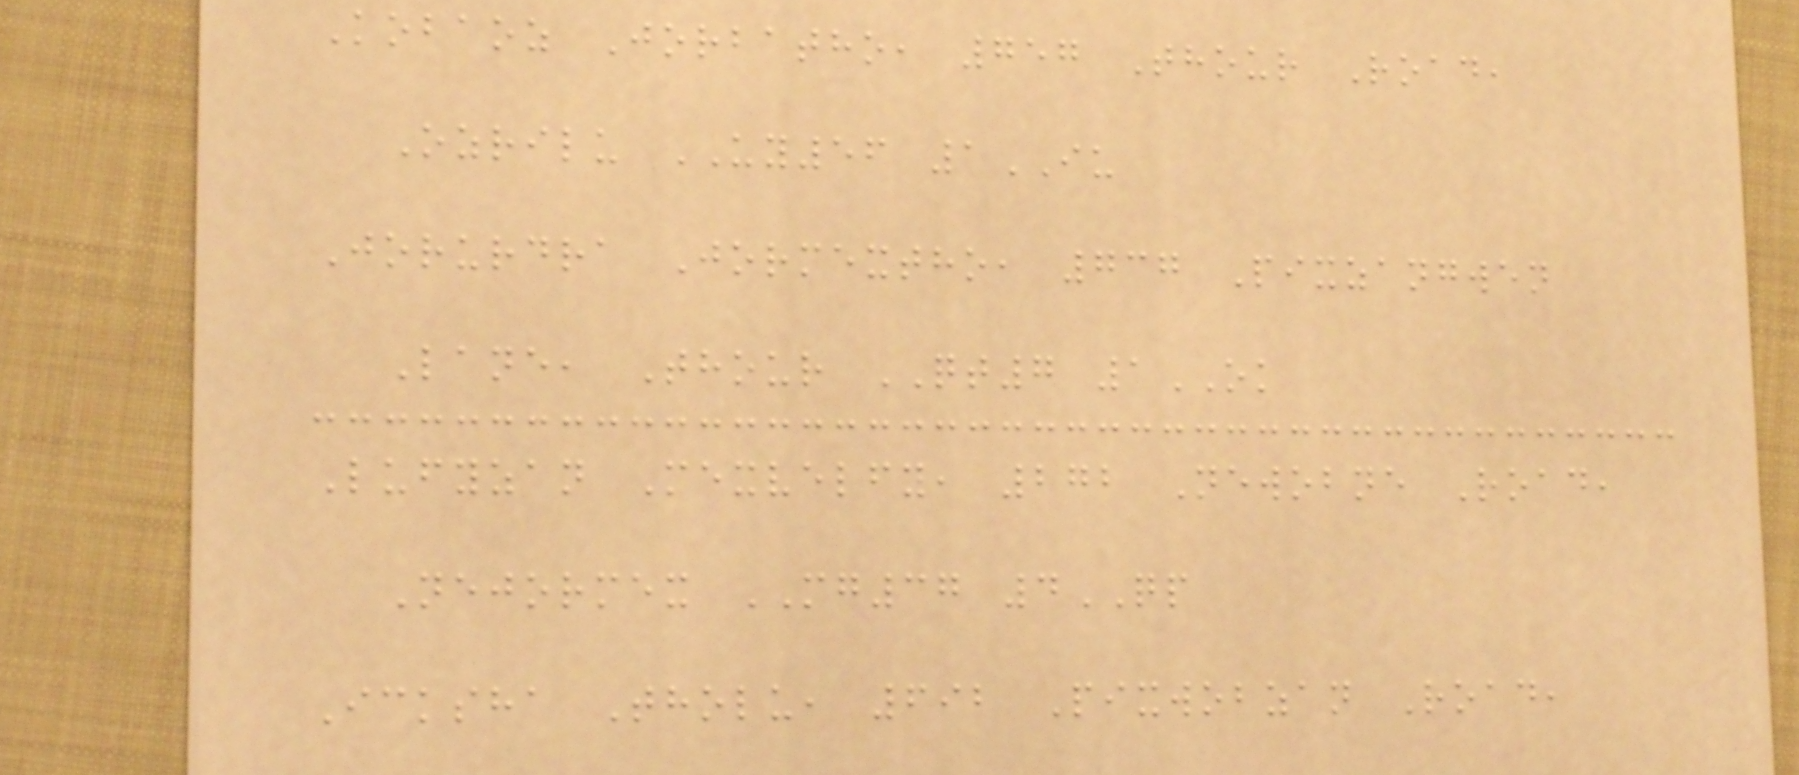Kobaoz Jorbatho, 757 Thour Road,
Ozrilu UY56 1IU
Jorurdra Jormextho, 737 Pixzangwen
Lane, Thour QT7 1OK
Lufyzan Mexvelfy, 272 Newobne Road,
Nejormex MG37 4QP
Icksha Tholu, 692 Pixwobzan Road,
